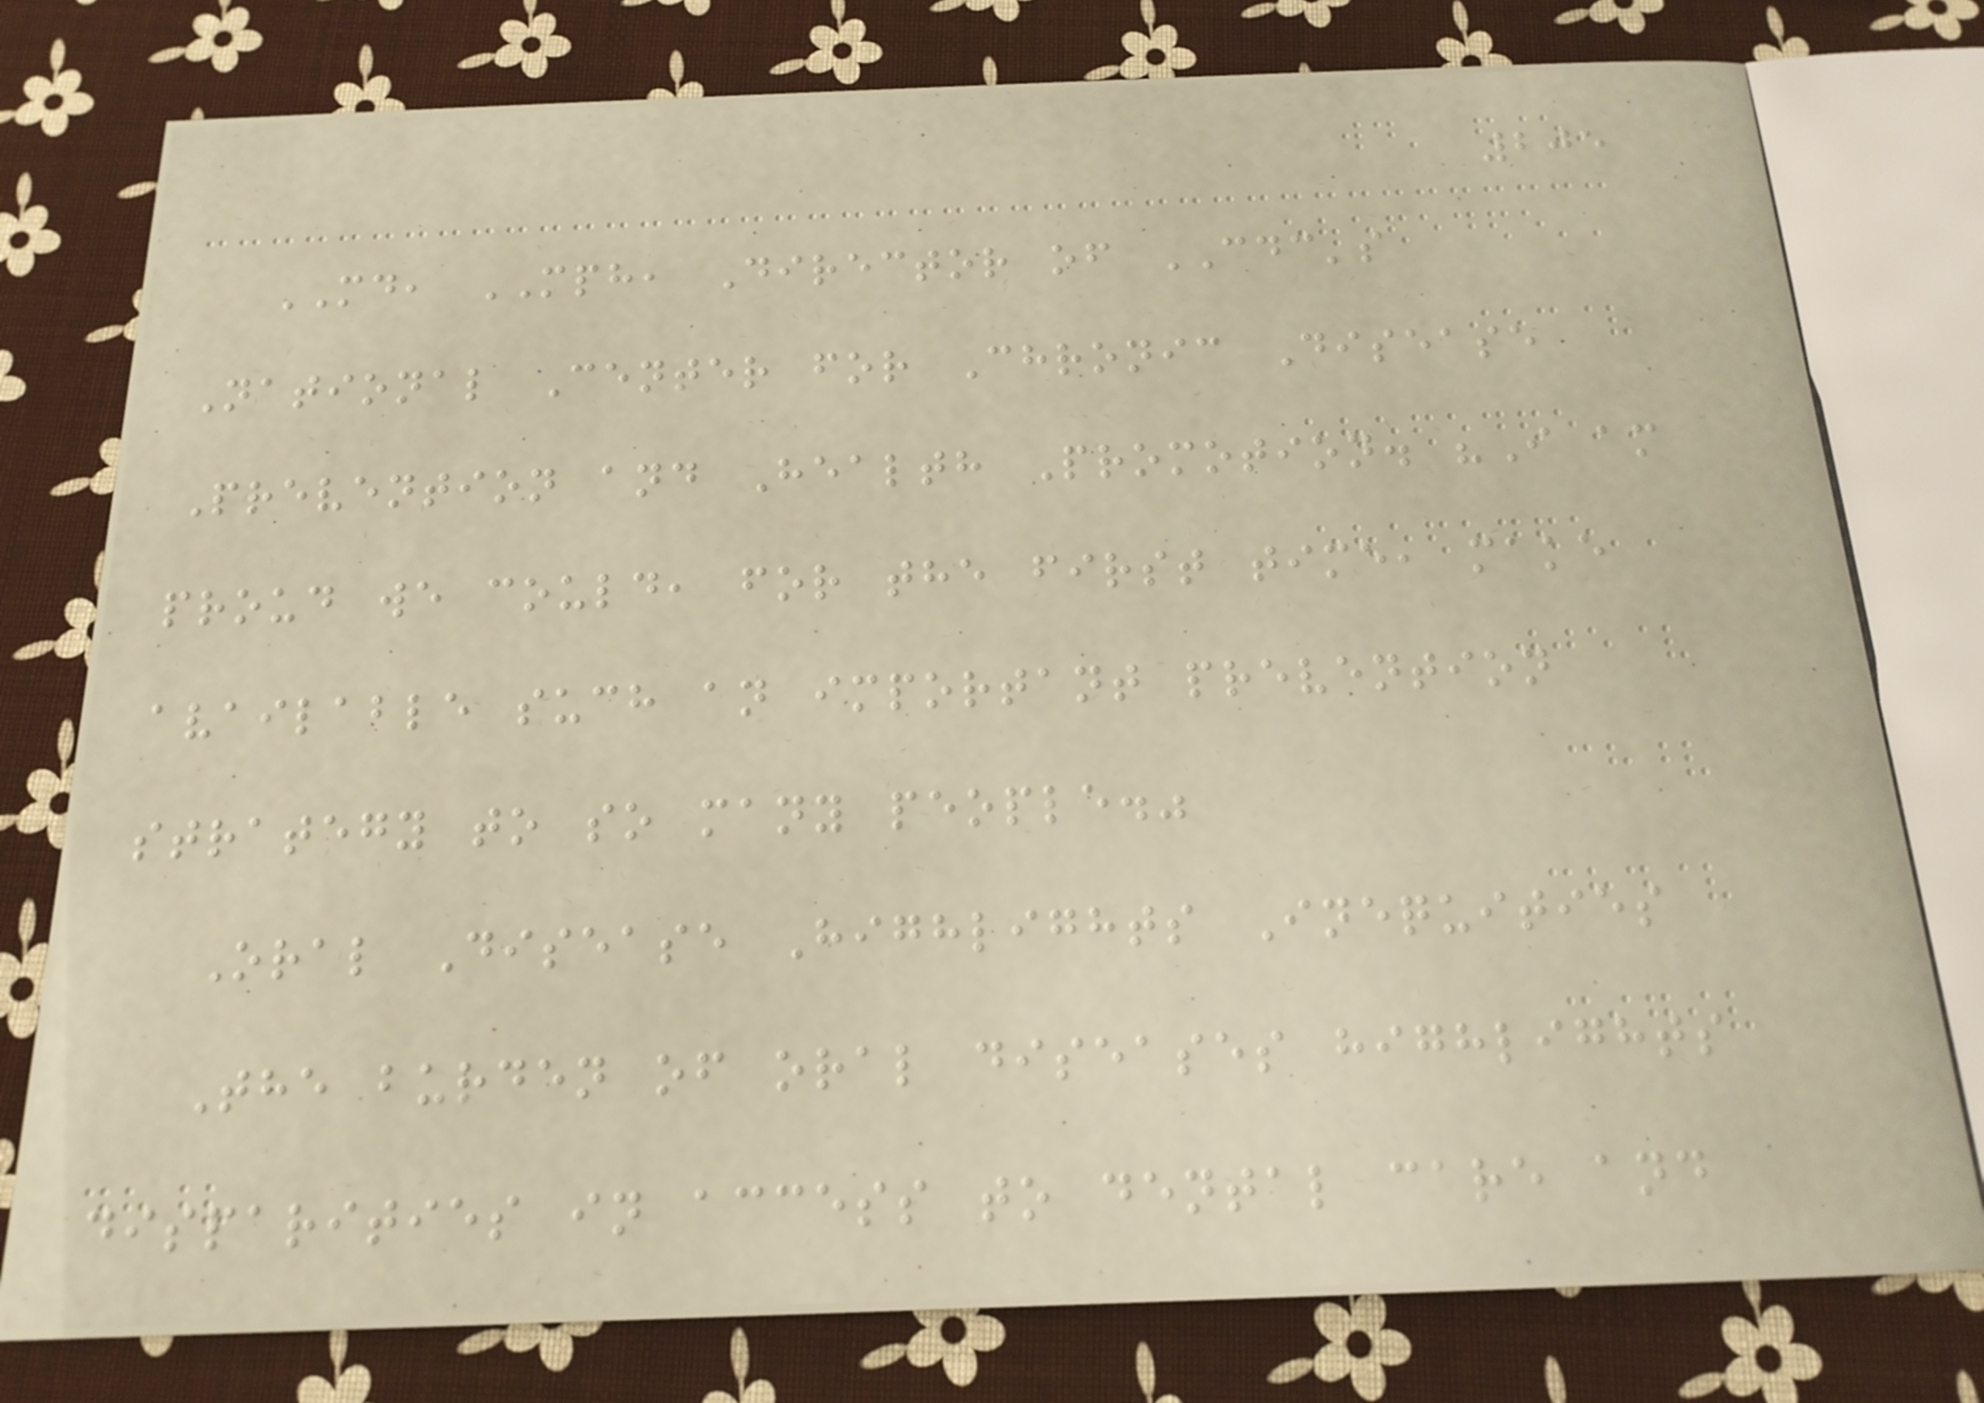205
MD, MPH, Director of CDC's
National Center for Chronic Disease
Prevention and Health Promotion. "I am
proud we could, for the first time, make
available such an important prevention
strategy to so many people."
Oral Disease Highlights Inequities
The burden of oral diseases highlights
disparities in access to dental care and
